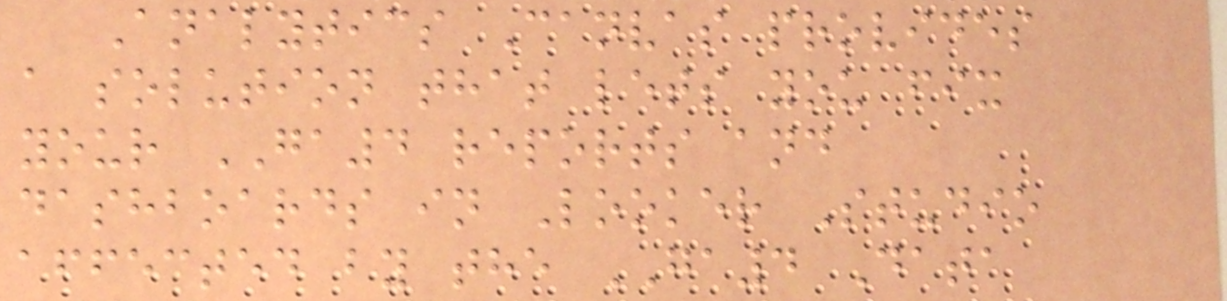Analytics Canvas provides
a solution that lets you fix
your GA4 reports and
dashboards in Looker Studio
affected by the GA4 Data
